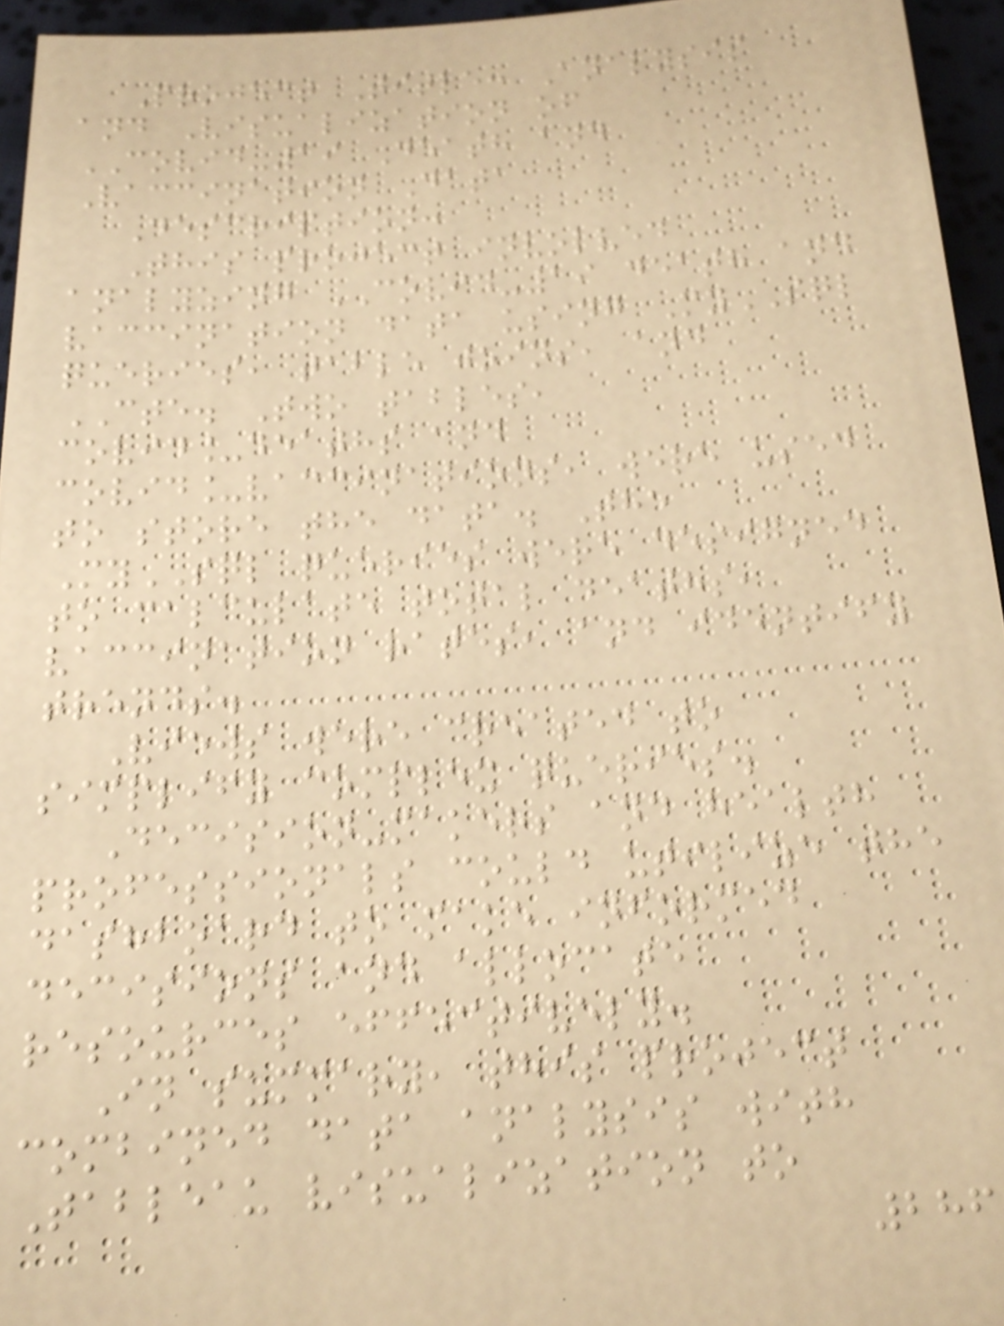Project Title: Analysis
and Visualization of
COVID-19 Death and
Vaccination Data
Description:
This project involved
analyzing COVID-19 death and
vaccination data using MySQL
queries, table joins, and
CTE. Two tables,
covid_deaths and
covid_vaccinations, were used
to store the data. The
MySQL queries were designed
to calculate total deaths,
vaccination rates, and identify
trends.
Views were created to
simplify complex queries.
Decision-makers and health
professionals could utilize the
dashboard to make informed
decisions and allocate
resources effectively.
In summary, this project
combined data analysis with
Tableau visualization to
286
